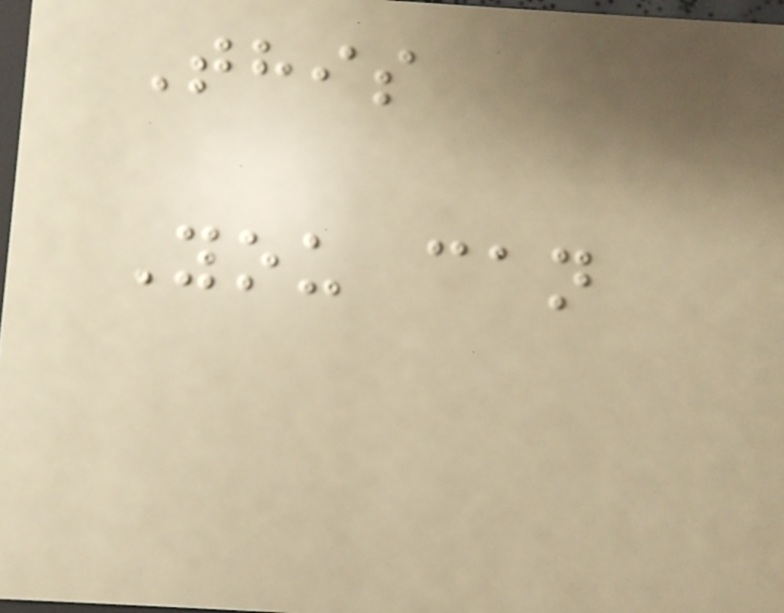This
You can
